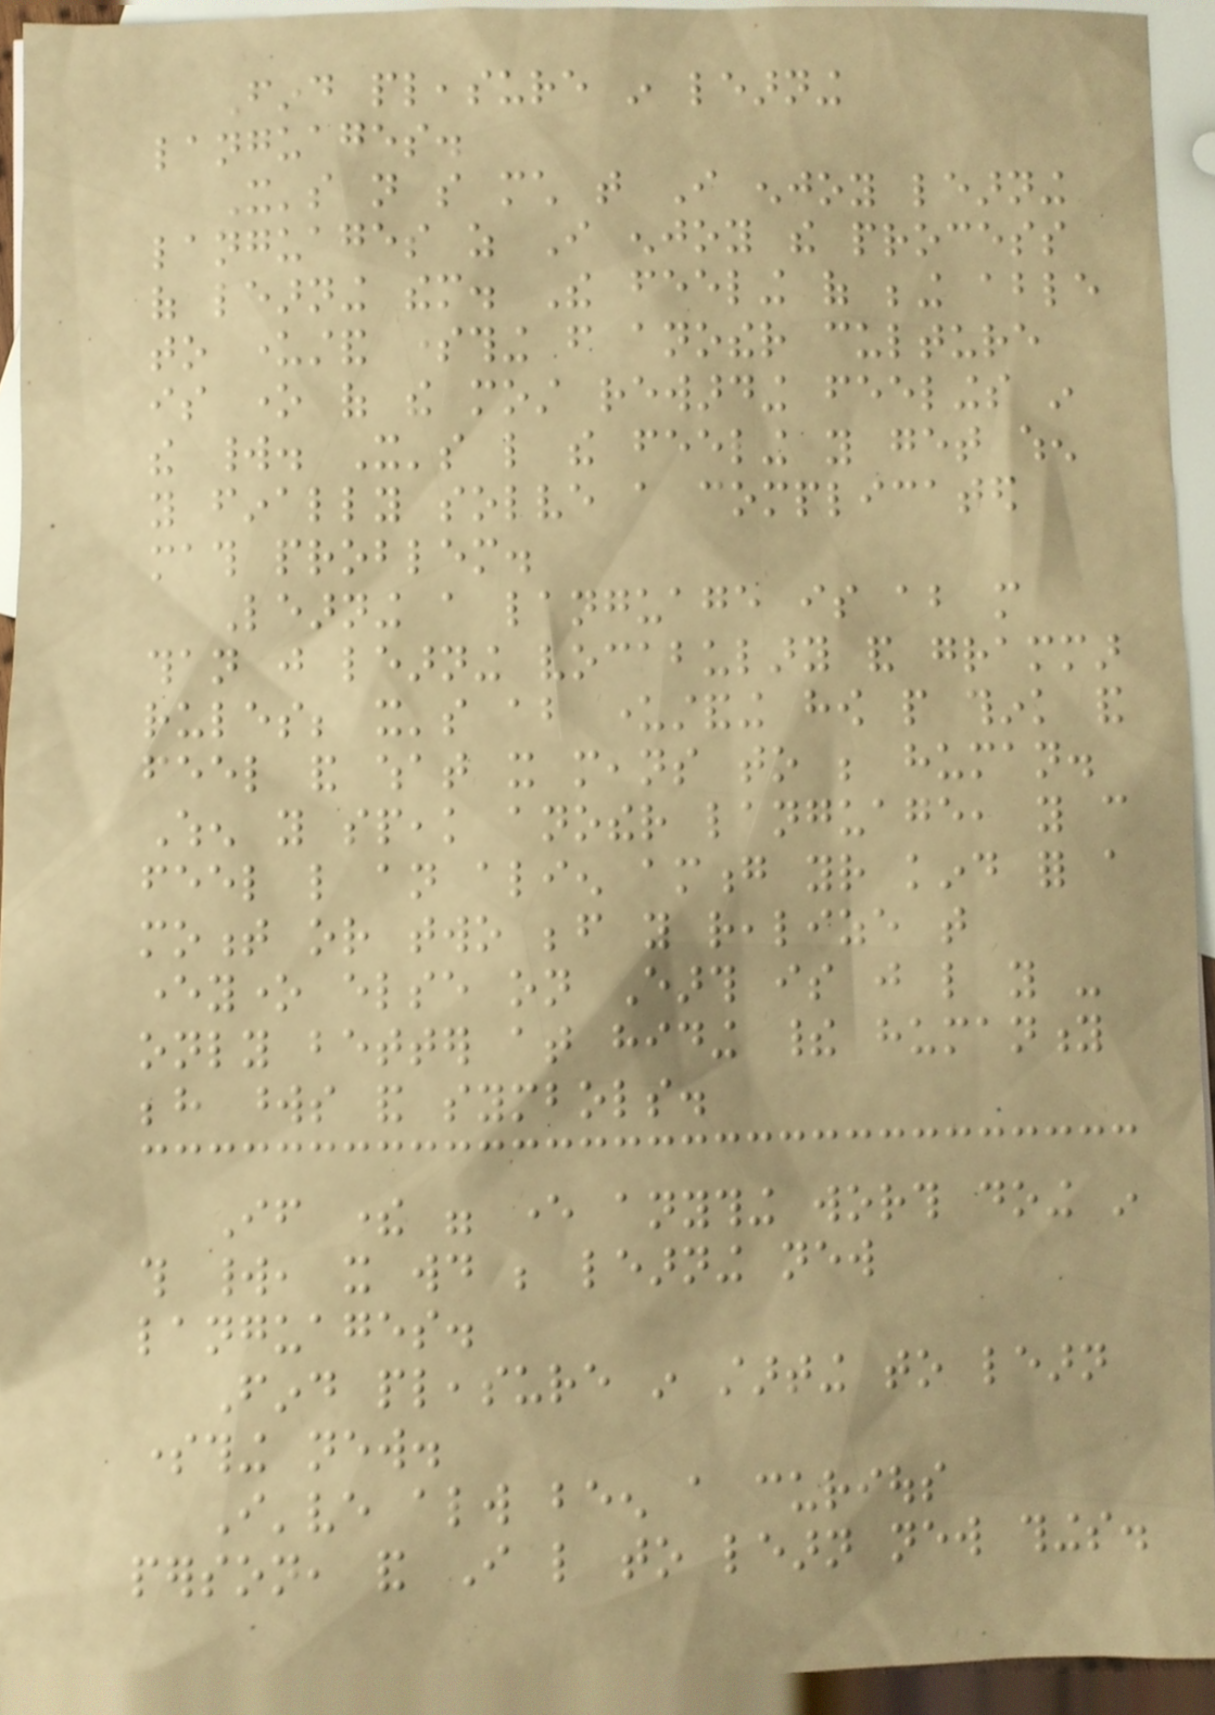Find pleasure in learning
languages.
It's not so much that I enjoy learning
languages as I enjoy the process
of learning them. The feeling of being able
to understand something from another culture
is one of the most rewarding feelings in
the world. It's like the feeling you get when
you finally solve a complicated
math problem.
Learning a language is about more
than just learning vocabulary and grammar
rules; it's about understanding how people think and
feel and what it means to be human.
When you speak another language, you can
feel like an alien among your kind for a
moment or two before you realize that
everyone else on Earth is just like you -
only better at hiding their humanity
behind words and symbols.
If there were ever anything worth doing in
this world, it would be learning new
languages.
Find pleasure in starting to learn
something new.
I've always been a curious
person, and I like to learn new things.
